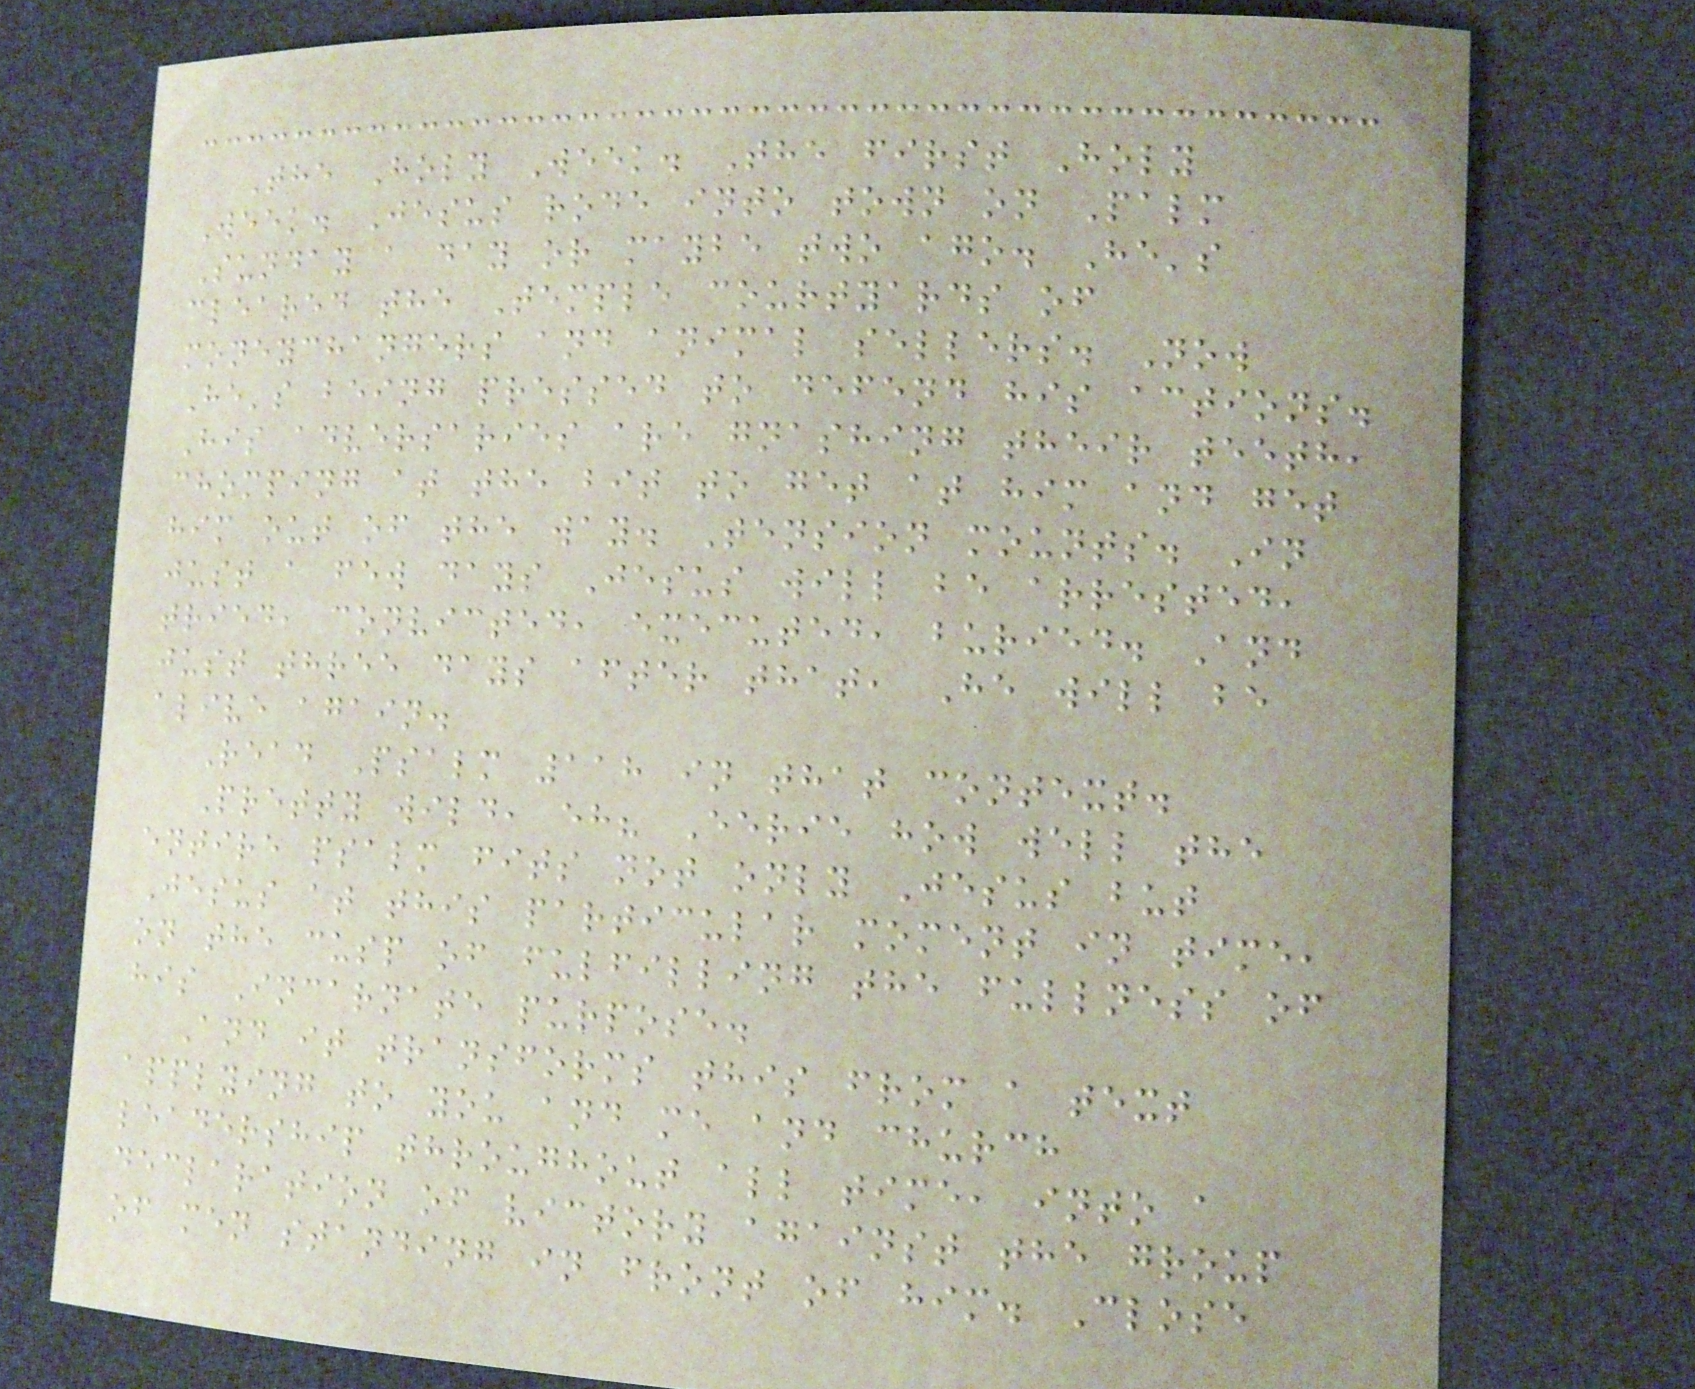The Holy Week. The first Holy
Week. Jesus rode into town on Palm
Sunday a day or maybe two ago. He's
cleared the Temple courtyards of
moneychangers and animal sellers. Now
He's being pressed to defend his actions.
His adversaries are gnashing their teeth,
chomping at the bit to get at him and get
him out of the way. Tension mounts. In
just a few days Jesus will be arrested,
tried, convicted, executed, buried. And
just three days after that, He will be
alive again.
Read Psalm 118 in that context.
Pretty wild, eh? Eerie how well the
entire psalm fits not only Jesus but
Jesus at this particular moment in time,
on the cusp of fulfilling the fullness of
his Incarnate purpose.
And it transforms this from a text
applying to you and me and church
leadership throughout all time, into a
declaration of victory against the group
of men standing in front of him. Close
